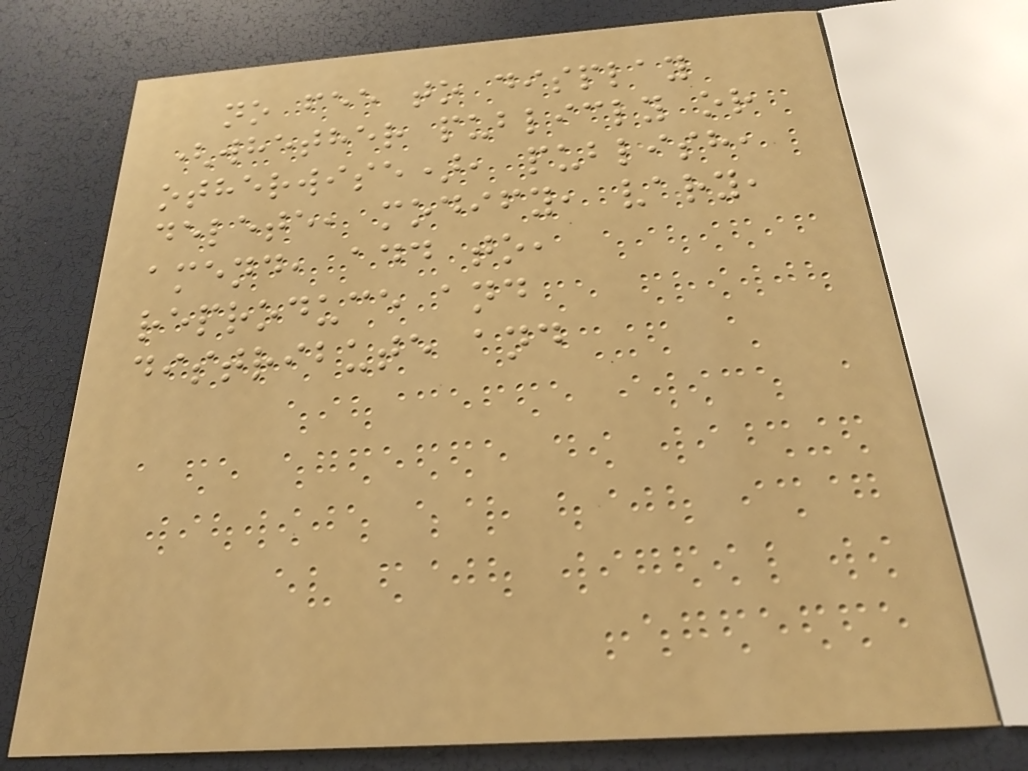no fee to display
(whether publicly or
otherwise), publish,
delete, modify, vary,
amend, add to,
reproduce and
distribute and
